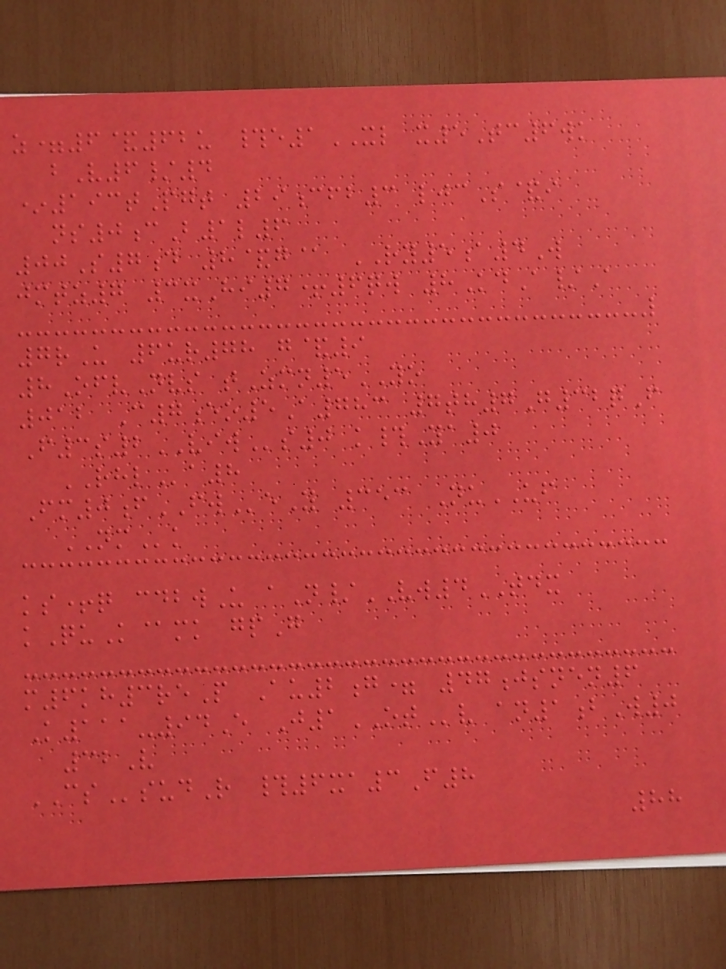z=6&62u #e1XL x5Tc6wk
bV6/4
*193tPgt 29cfb3 ljcS&i
ns0cB1l6
00S7d 8&g@ RY5a4W
jmtz7 3xHi7+6qw 8KdA/A
7rU 6ur78 g&9
8OfvNvs tZmn5YO
012 C7eo5A783 7th7G32qF
F3s2VIWs0 k#Ya0
RHLa8
Fm0fFWeY 353 NuUF
NMk
ks+q cdbwU aN/VW4TDX
kQuK@mk gpG
m6kh3reP Au2g= 47jsnen6
K111-94E J1OTv an1bW0
32V
CSsudR #6xa3F8
88
